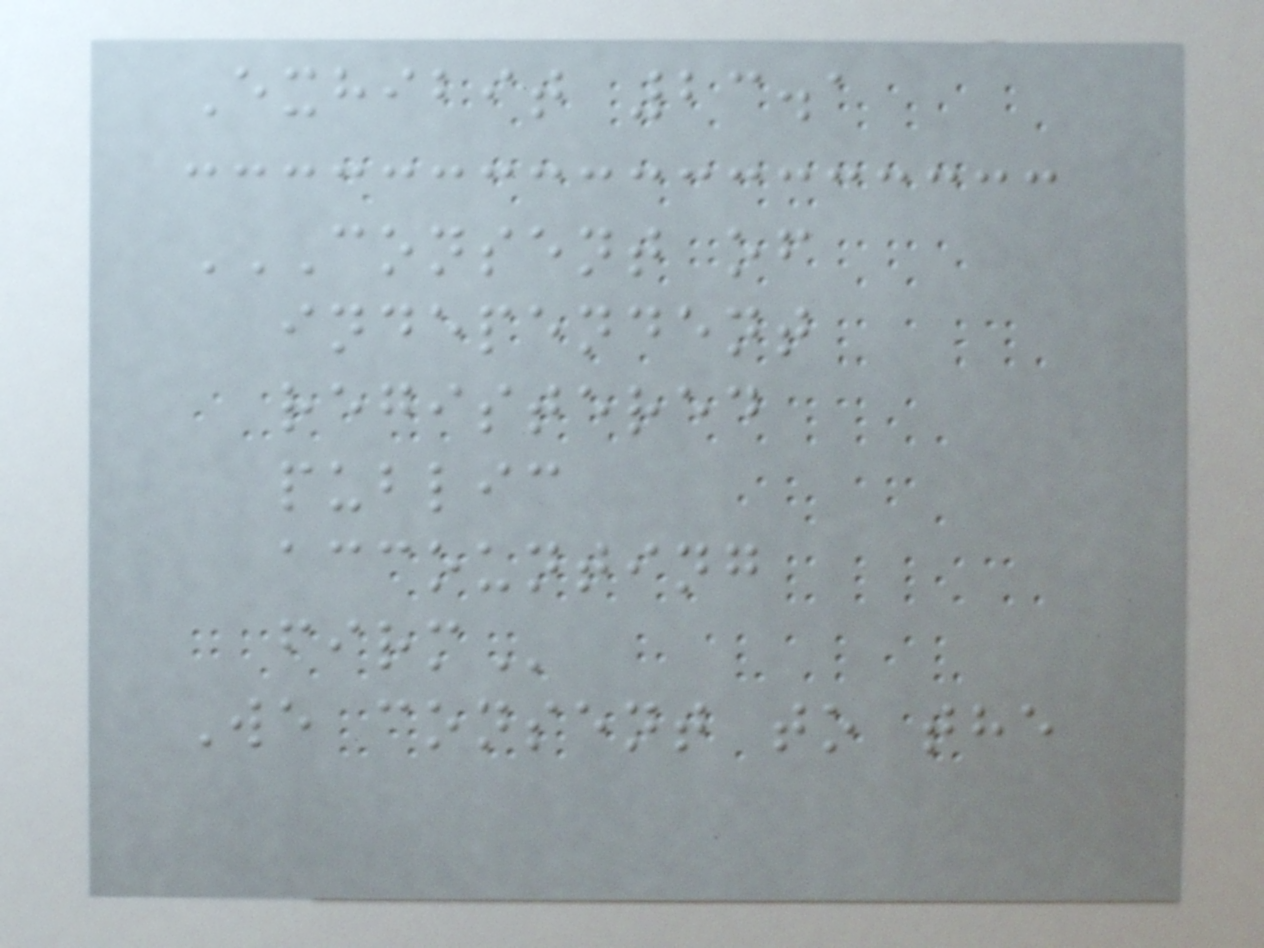Exhibit 23.1
CONSENT OF
INDEPENDENT
REGISTERED
PUBLIC
ACCOUNTING
FIRM
We consent to the
